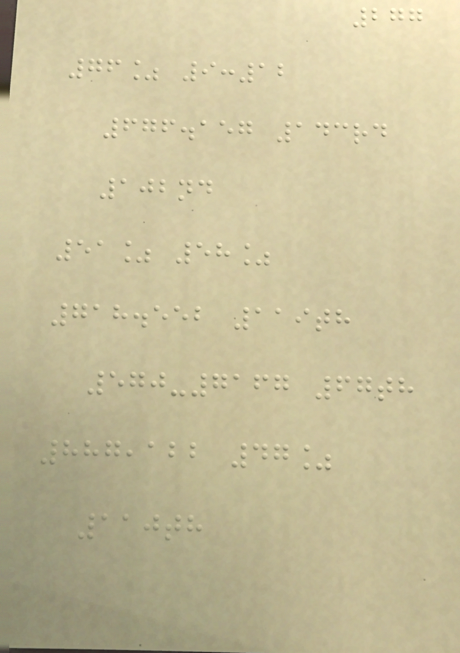277
76% 9:12
676.157 143rd
102nd
51% 58%
718.552 119th
570-7167 67th
887,122 47%
110th
